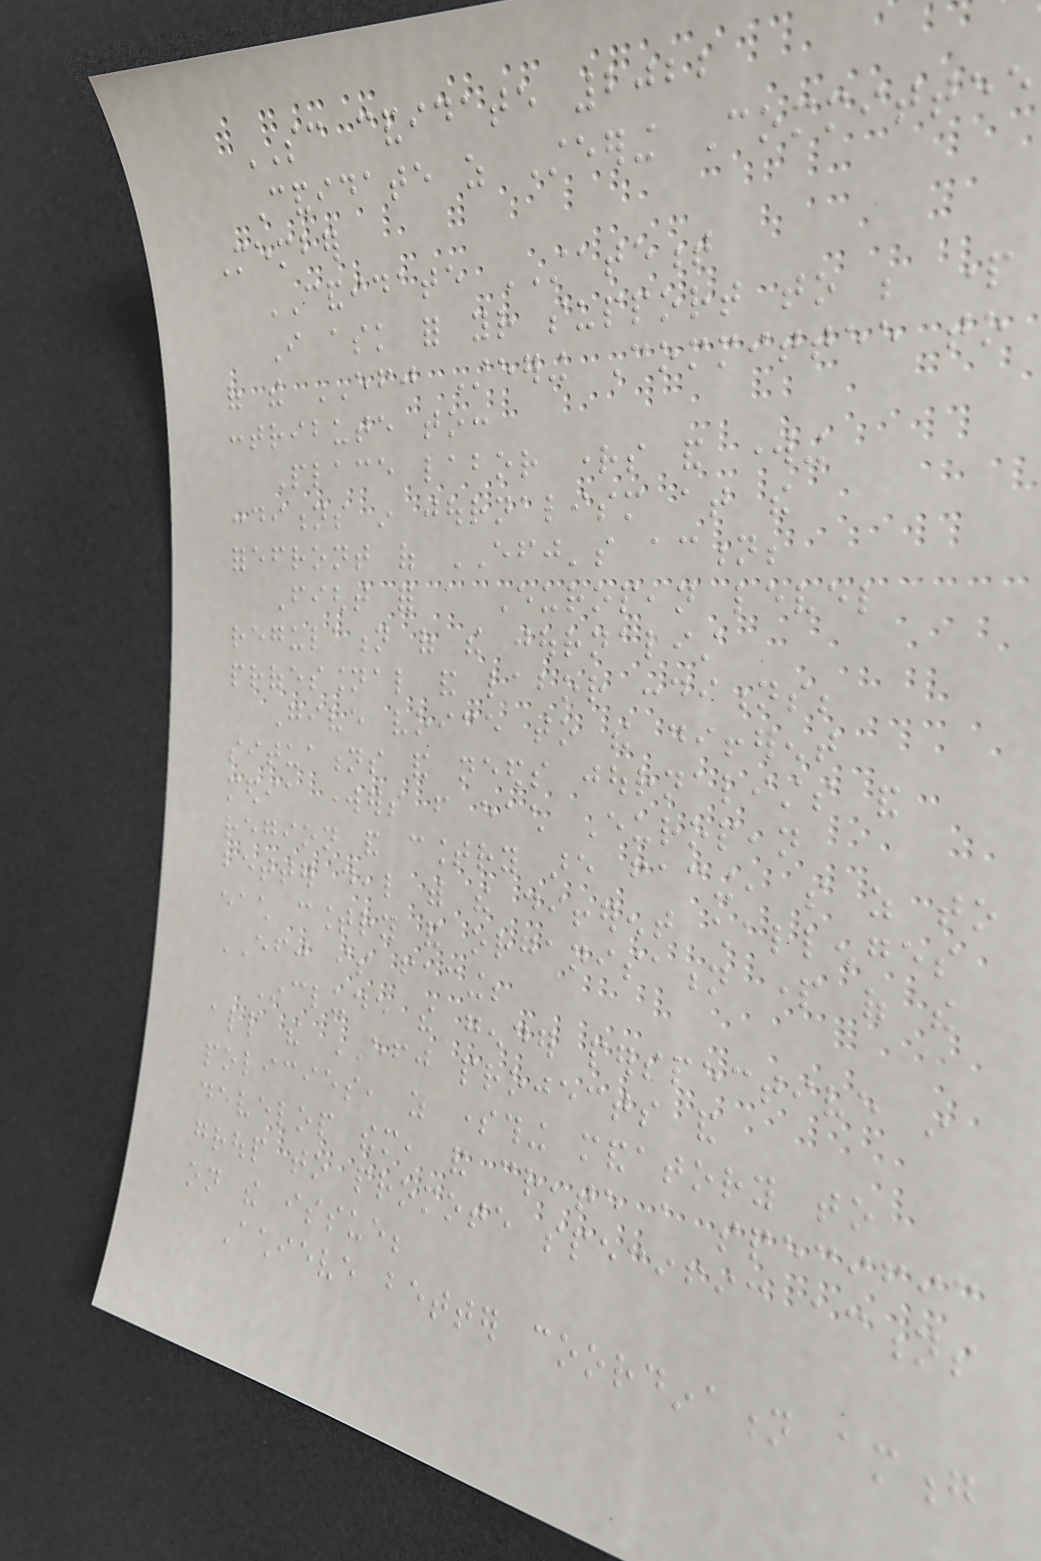SC candidate 2022
Candidate as Steering Committee
Member
CANDIDATE STATEMENT
I ask for your support to be part
of the EFJ Steering Committee to
contribute to:
Place labor rights and working
conditions in journalism at the
forefront of EFJ's action;
Fight for a European level
regulation of the journalist
professional and labor conditions;
Give voice to the different
situations and needs journalists and
media workers from each European
region and country are facing, so as to
better deal with the different challenges
each country and organisation part of the
EFJ is facing;
Include the gender perspective in
all the EFJ projects and
policies, as something mandatory to
develop them, and create a specific
group to promote specific actions
on the issue;
Achieve better coordination among
